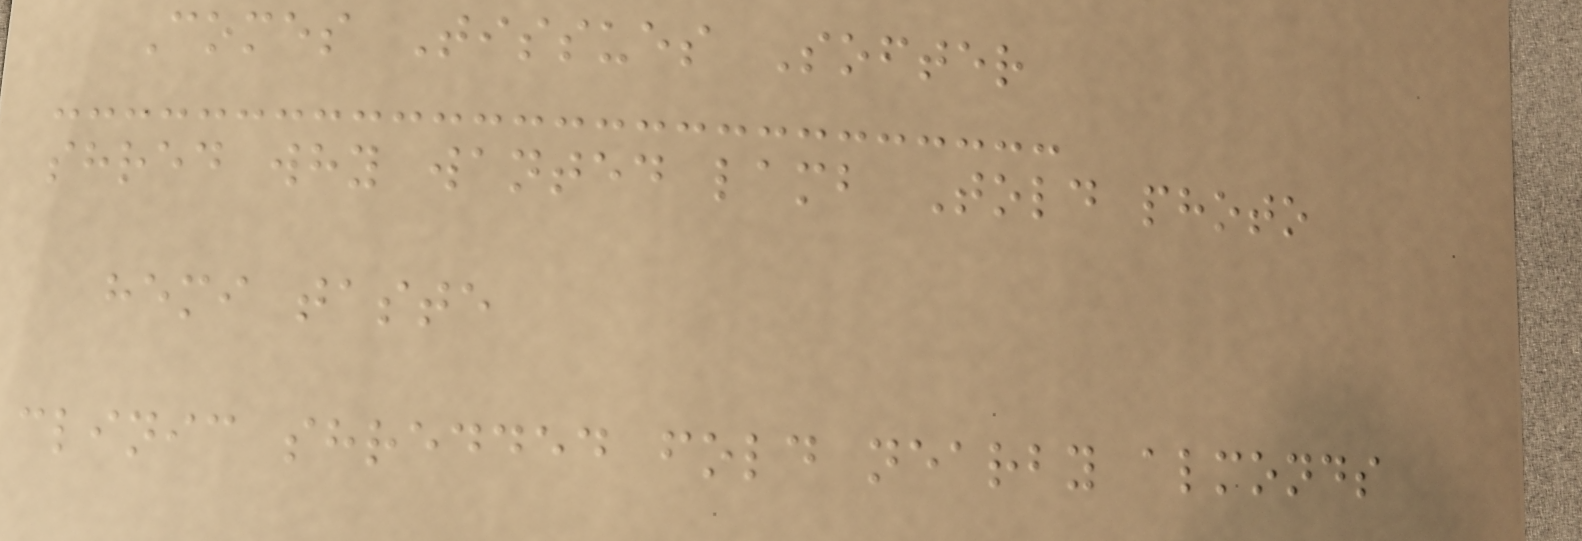Comes Tissues Softer
shred why wanted lamb Told photo
hemi taste
clinic shredded fold nearby almonds
